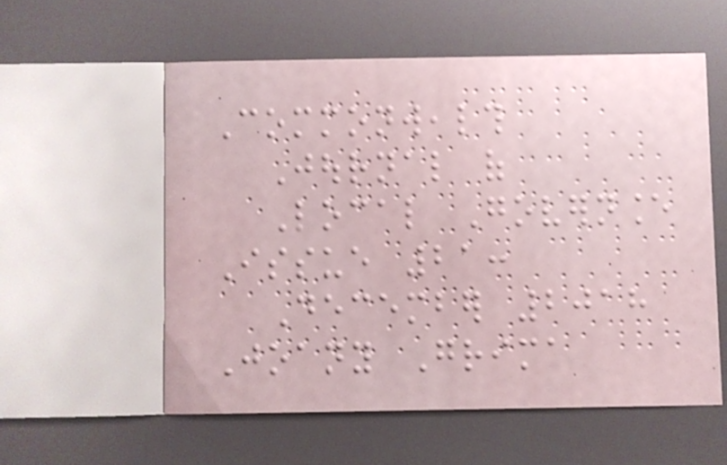Commonwealth
Journal of
Local Governance
Issue 21:
December 2018
Joany Grima
